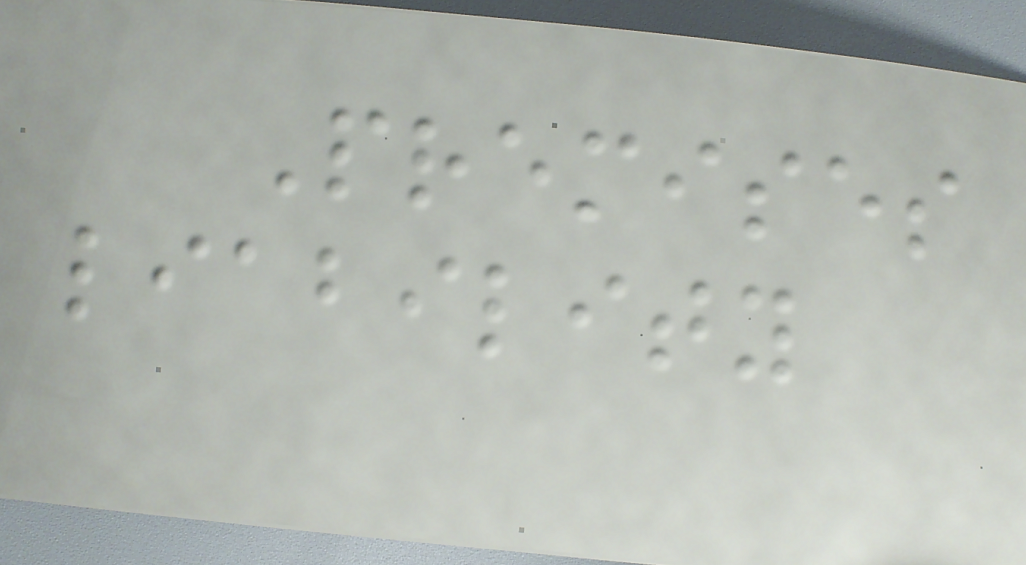Premises
liability
